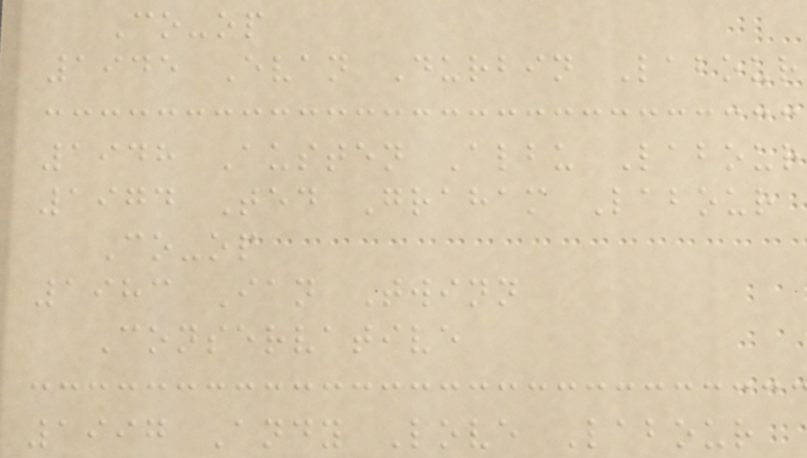Co-op
1945 Evan Durbin Labour
1948 Austen Albu Labour
1974 Ted Graham Labour
Co-op
1983 Ian Twinn
Conservative
1997 Andy Love Labour
